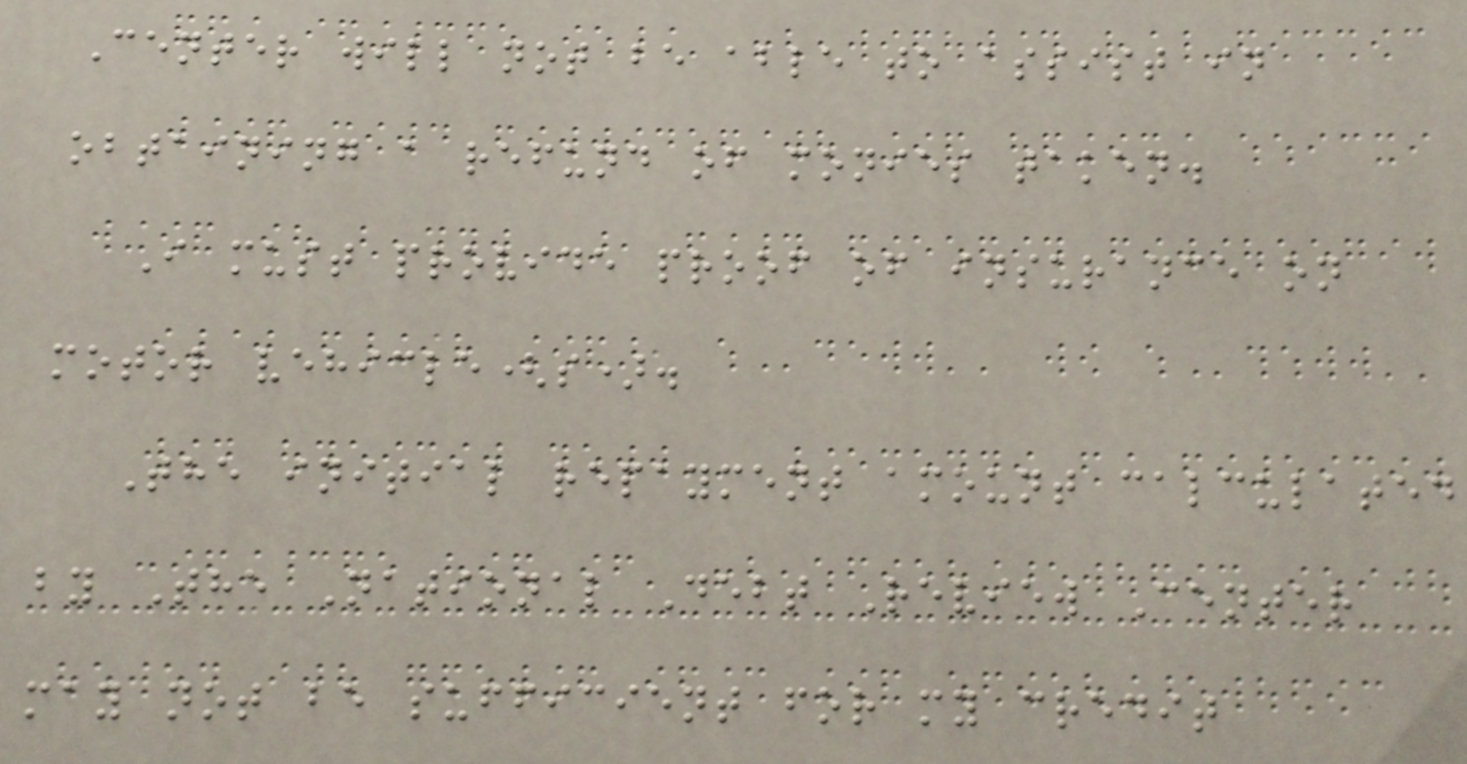Center will not be able to assist in
obtaining a refund of monies taken.
I must provide proof of insurance on
motor vehicle(s).
The initial repayment amount calculated
by The National Debt Review Center
may not be sufficient for my credit
